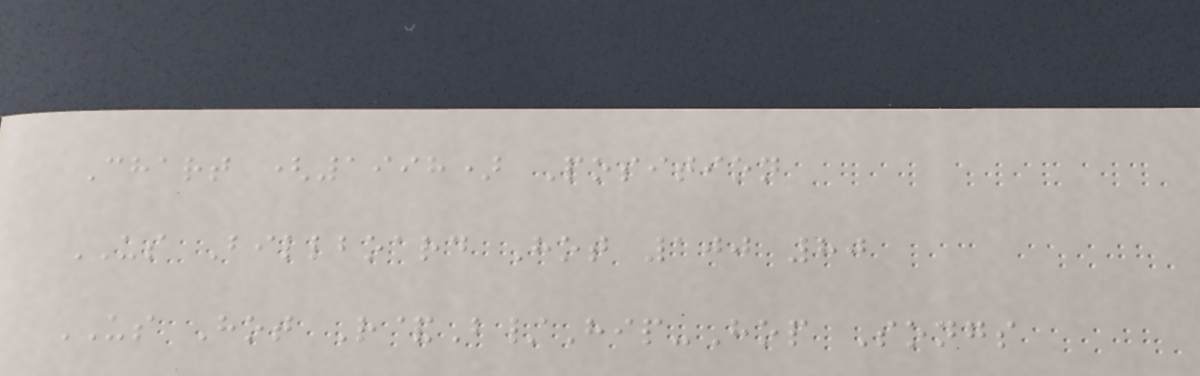Chart (1998) Position
US Billboard Hot 100 80
US Hot R&B/Hip-Hop Songs
